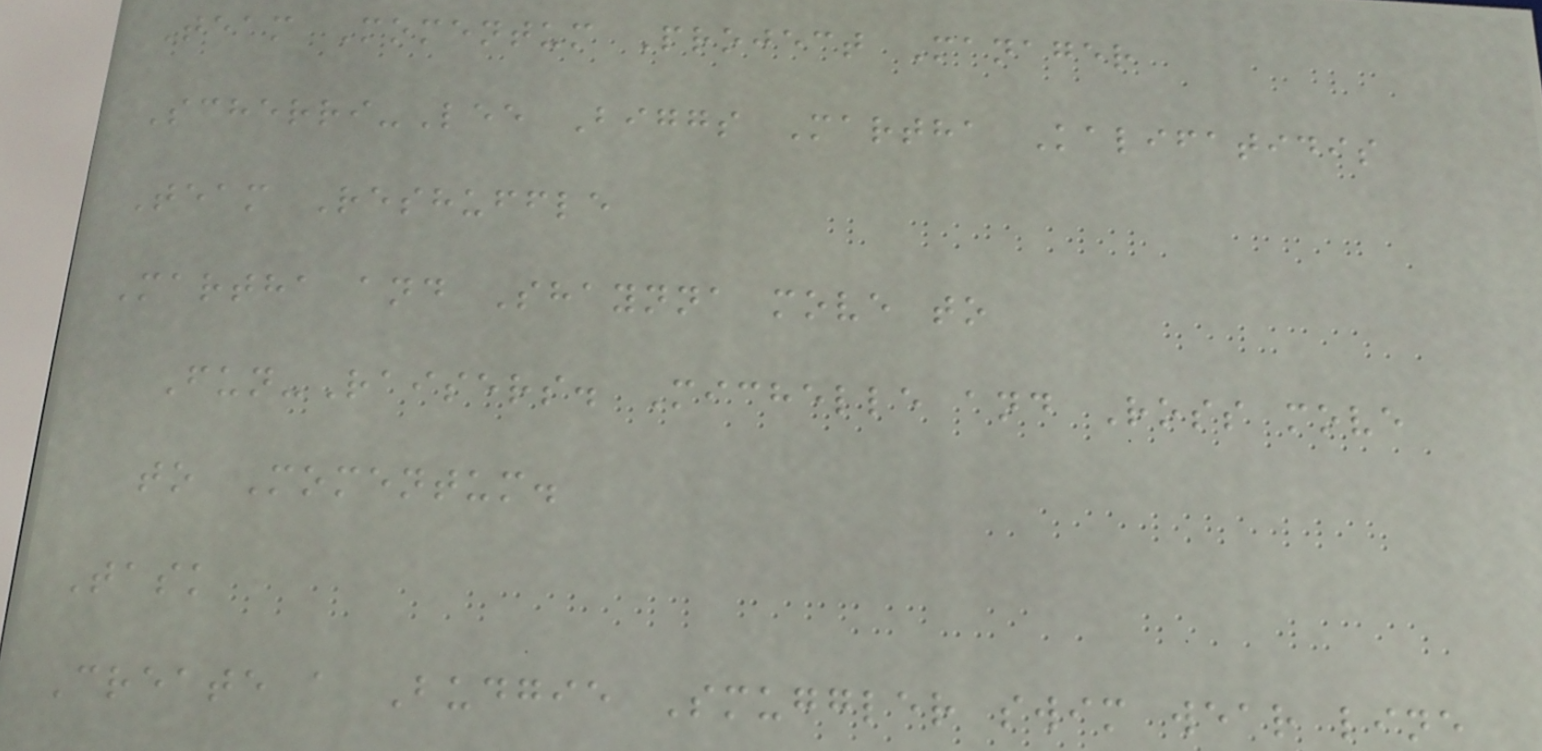Team Momentum Project Manager
Scherri-Lee Biggs Martha Kalifatidis
Team Reshuffle
Martha and Shaynna move to
Fun-Raisers. Michelle and Ross move
to Momentum.
Task
Create a Budgie Smuggler swim wear line
